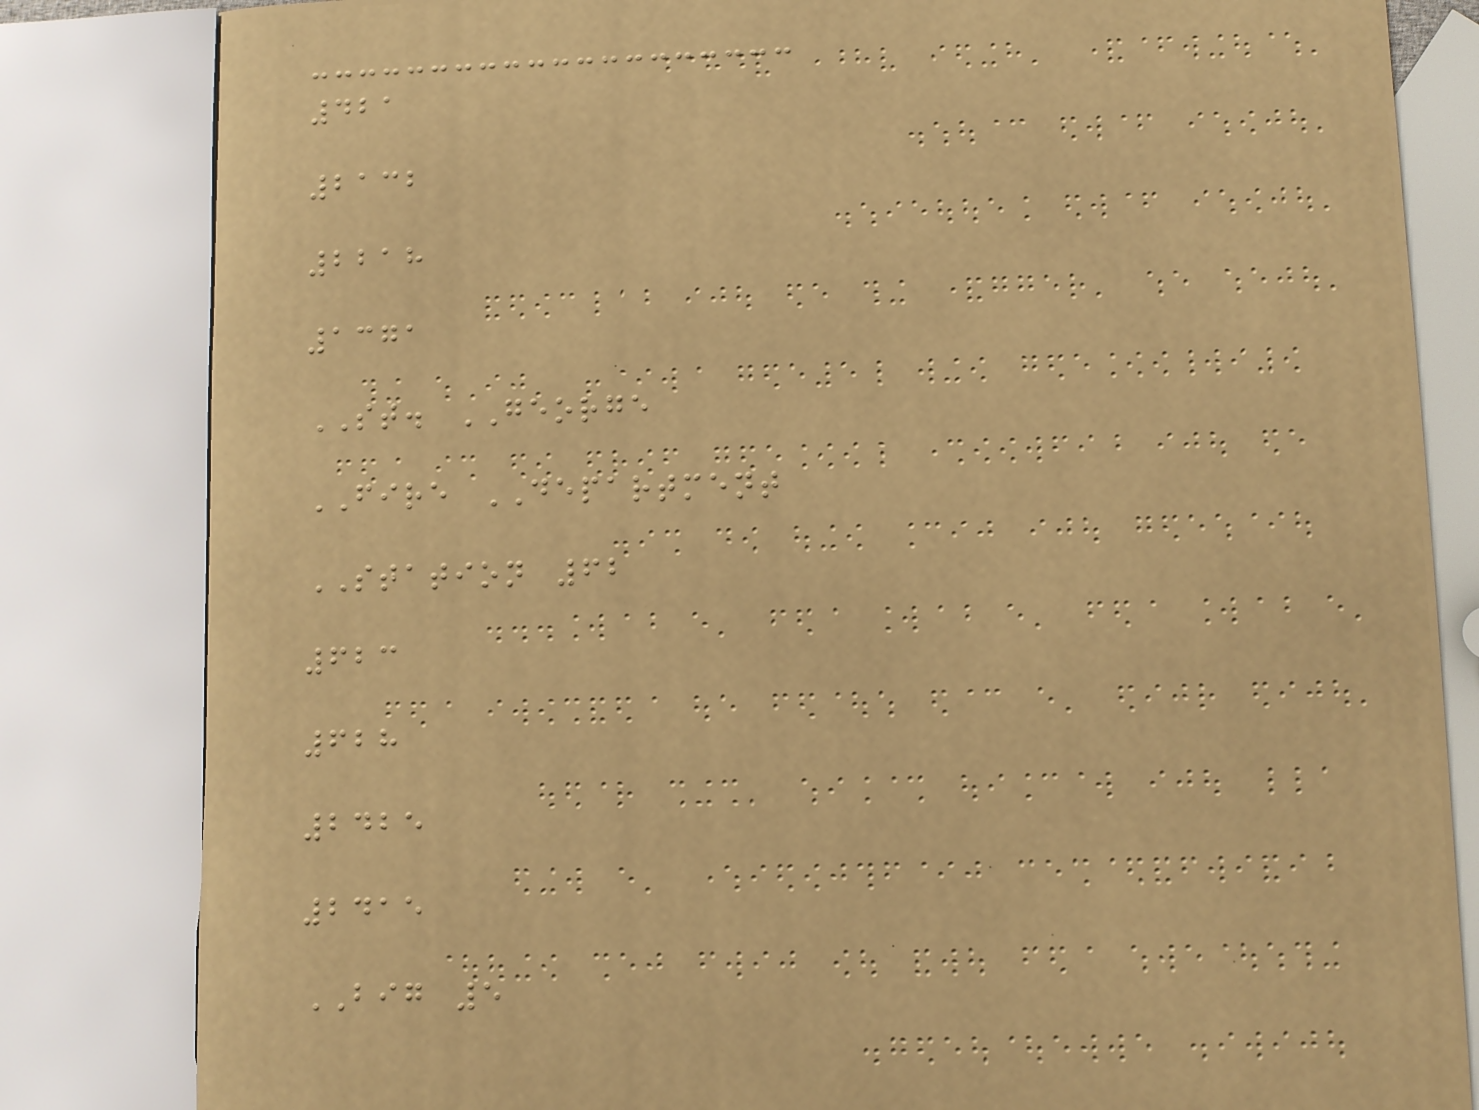421
2132
2218
1371
ST. GEORGE
FIRE DEPARTMENT
STATION 62
623
628
2425
2415
BIG 5
